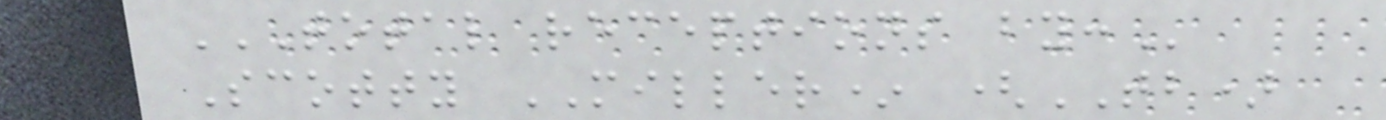TOTAL RECEPTIONS BY:
Scotty MILLER* (TB)
